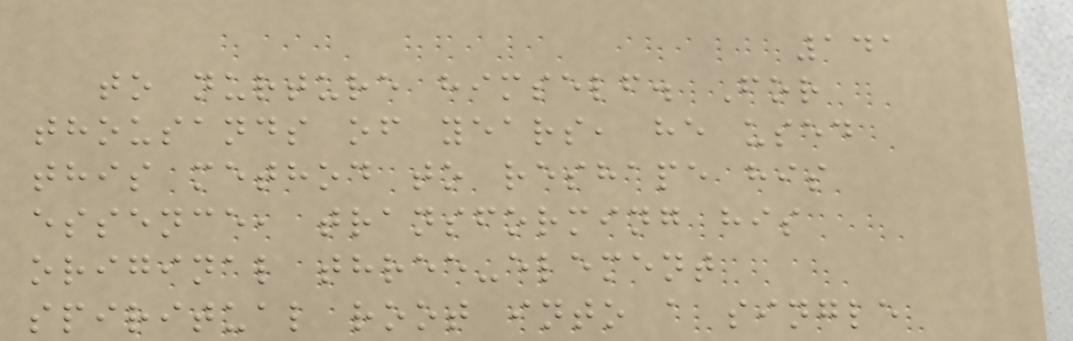141
to nurture himself. For
thousands of years, he used
this method to reshape his
essence, transforming his
original three-element
spiritual root into a single
